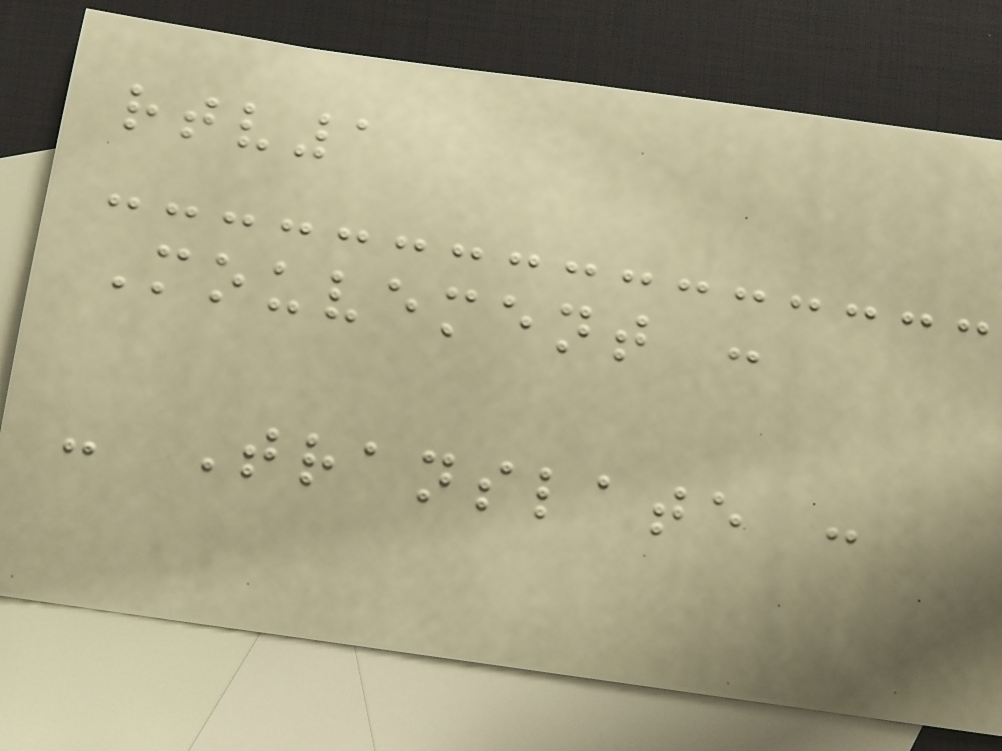rtv1
Mouvement :
- Translate :
